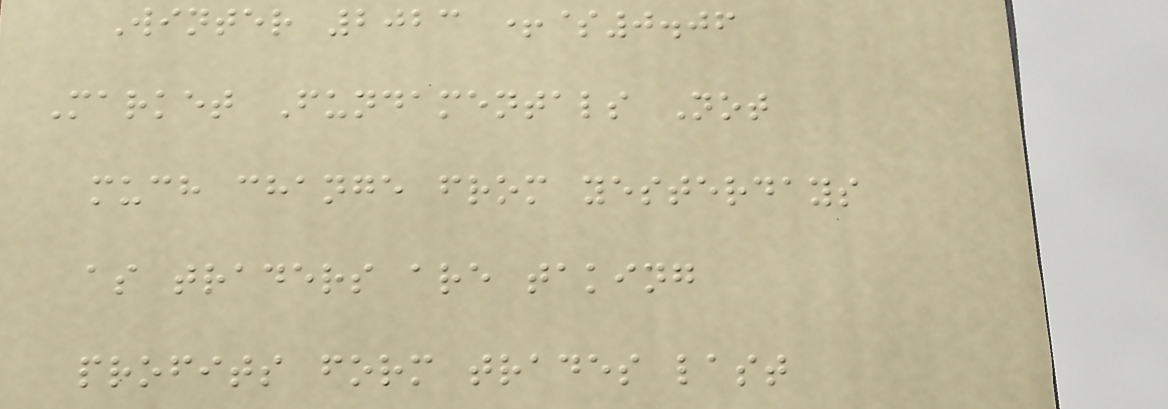Winter 2023 +$0.06
Market Fundamentals Not
much change from yesterdays
as traders are taking
profits form trades last
